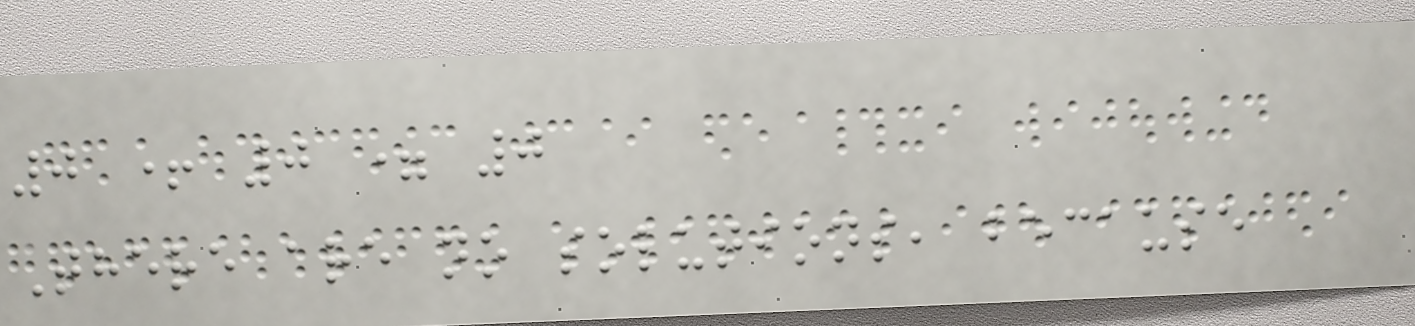0 + 0 = 0
There are no solutions, because
